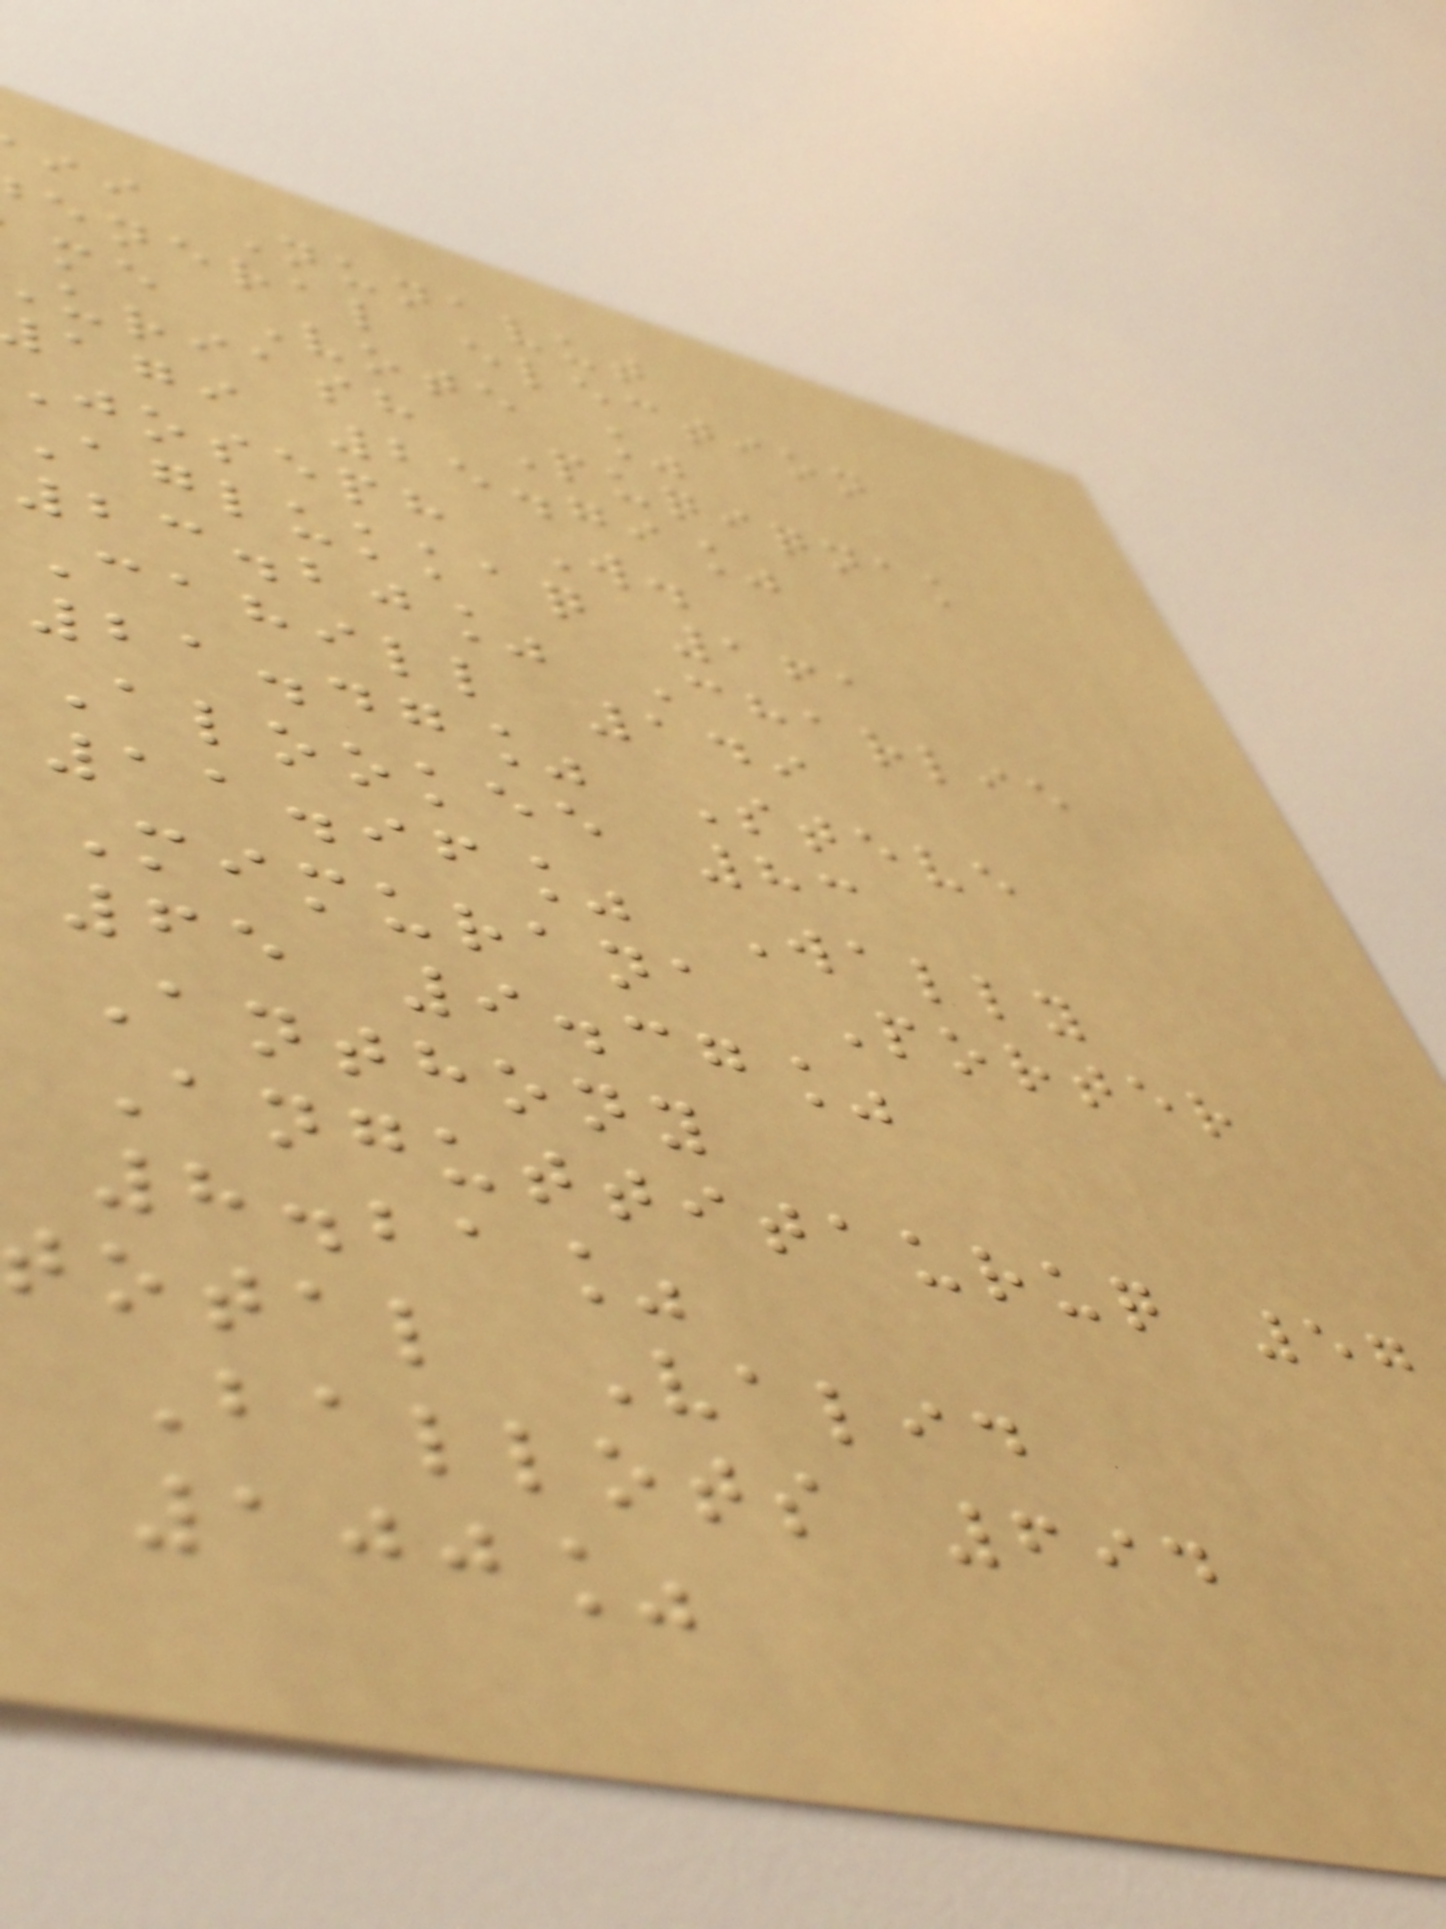ii Nunavut
eneral election
me Vote %
uriash Puqiqnak
agi 25.79%
Joseph W.
Aglukkaq 161
23.20% Charlie
Cahill 149
21.47% Steve
Alookee 83
11.96% Wally
Mimurana Porter
65 9.37%
Anthony
Anguttitauruq 57
8.21%
otal Valid
Ballots 694
100%
